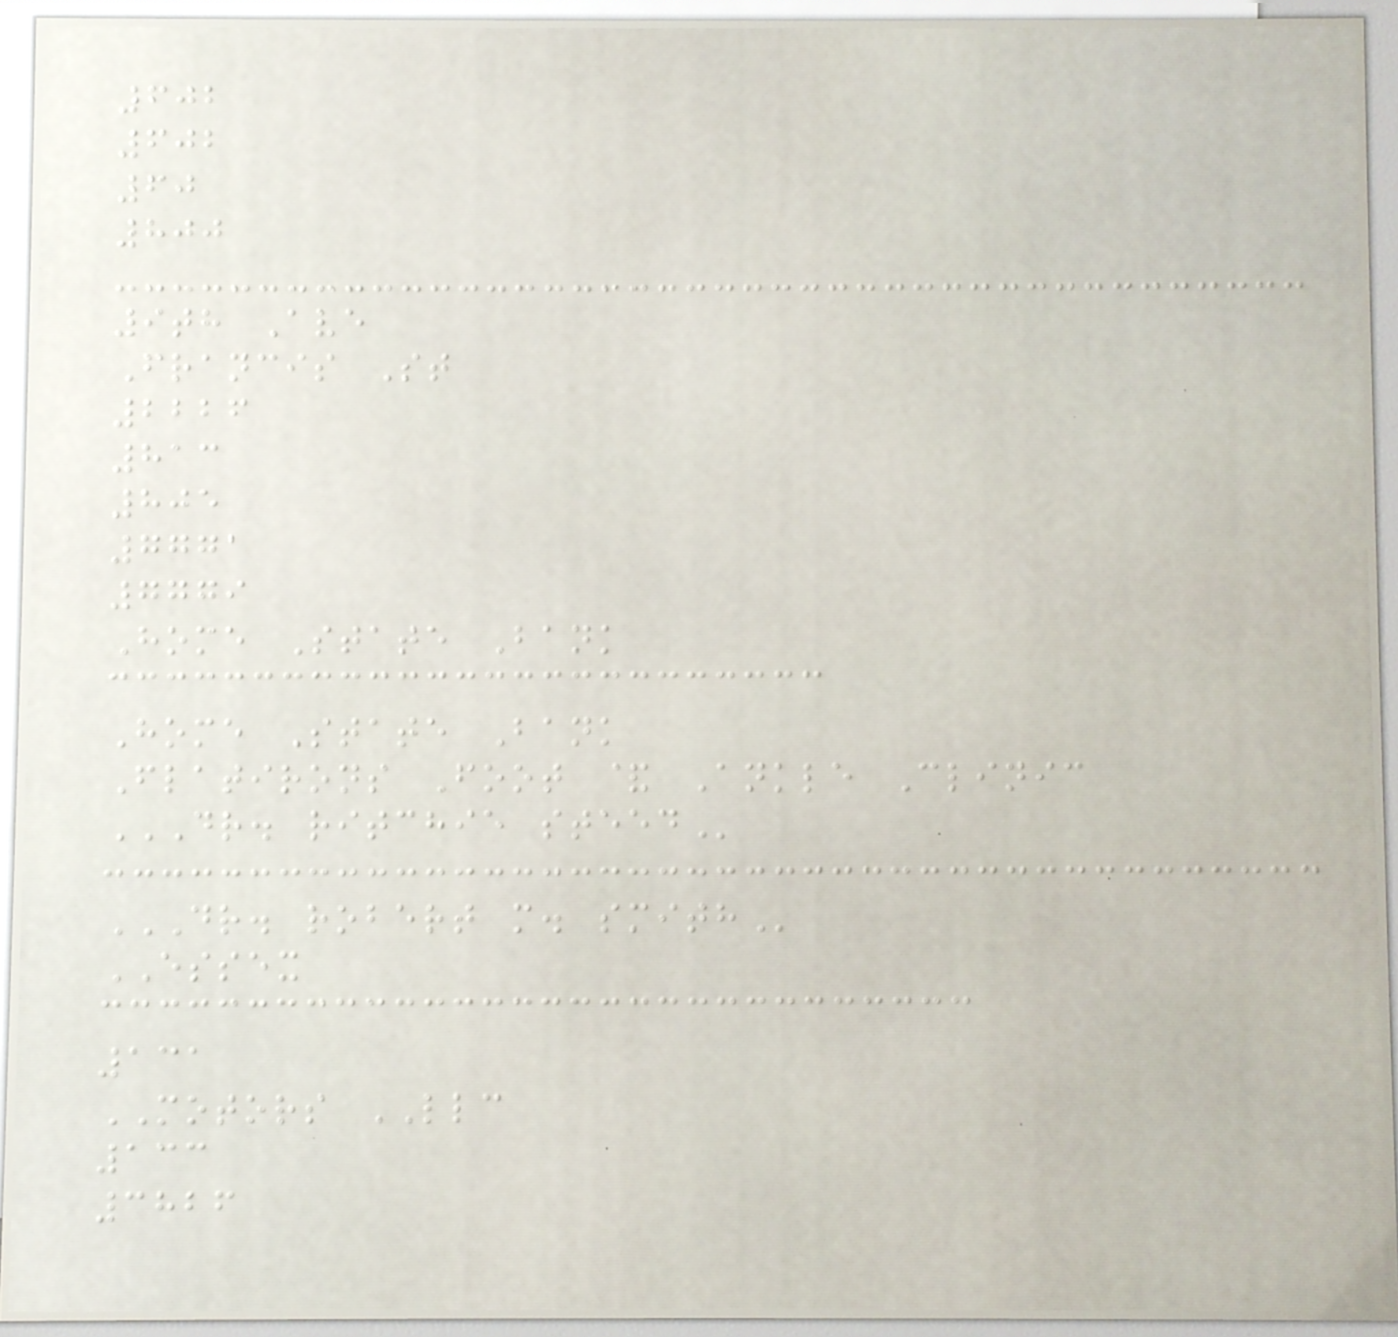602
602
60
800
9th Ave
Francis St
2226
813
805
7771
7779
Home State Bank
Home State Bank
Flatirons Foot & Ankle Clinic
DR. RITCHIE STEED
DR. ROBERT M. SMITH
ESSEX
131
MOTORS LLC
133
3826
